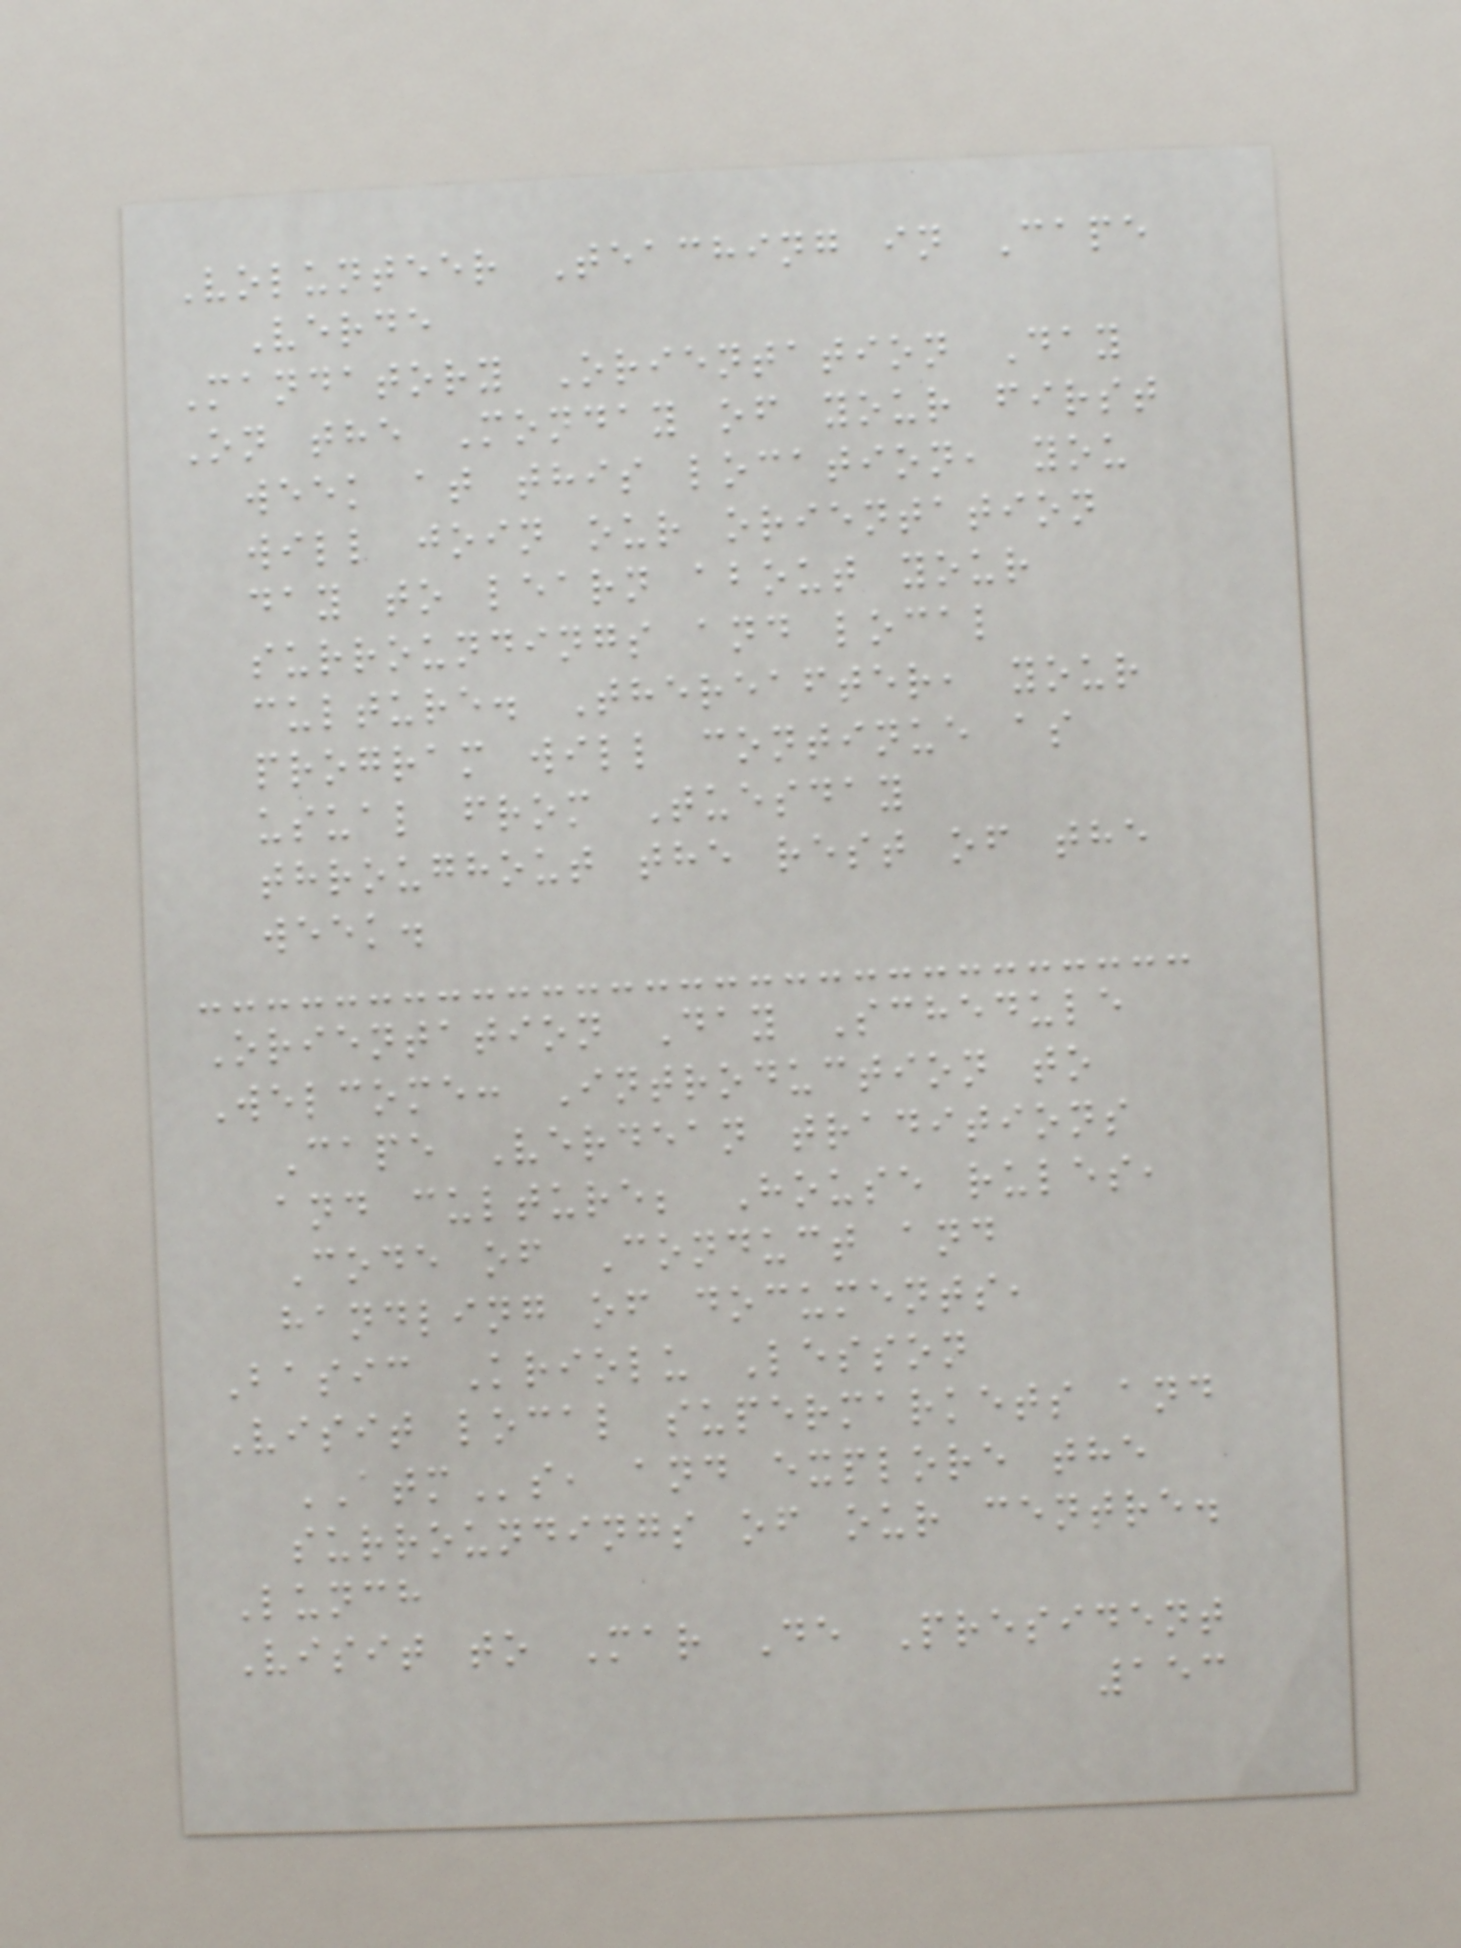Volunteer Teaching in Cape
Verde
Mandatory Orientation Day
On the Monday of your first
week at this location, you
will join our orientation
day to learn about your
surroundings and local
culture. Thereafter, your
program will continue as
usual from Tuesday
throughout the rest of the
week.
Orientation Day Schedule
Welcome: Introduction to
Cape Verdean traditions
and culture; House rules,
Code of Conduct and
handling of documents,
Basic Kriolu Lesson
Visit local supermarkets and
ATMs, and explore the
surroundings of our centre.
Lunch
Visit to Mar De President
153
